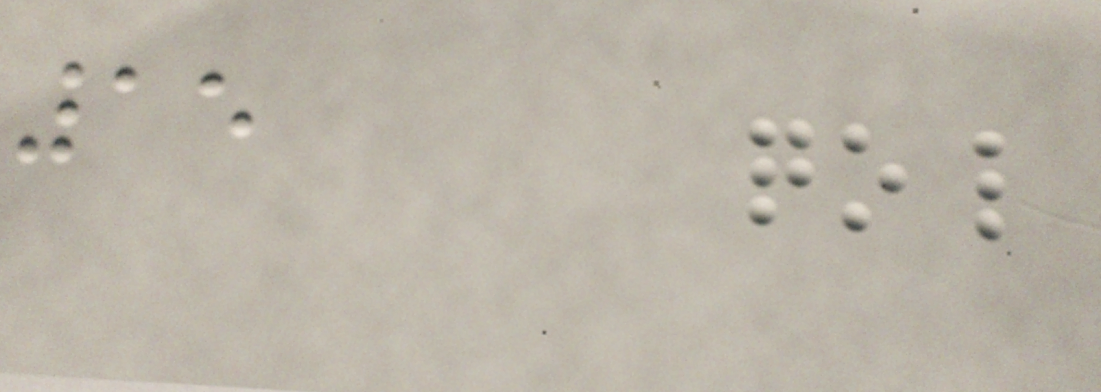15
